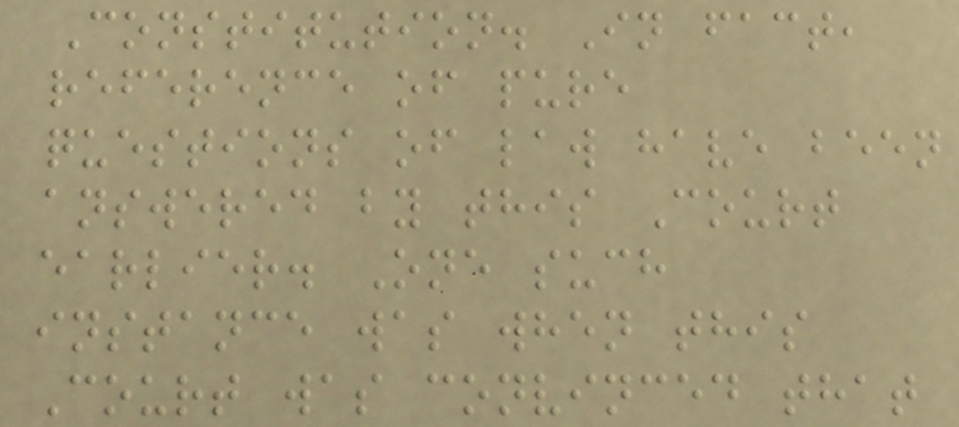Constitution. In fact,
reference of pure
questions of law have been
answered by this Court
earlier. One such
instance was when this
Court was convinced that
